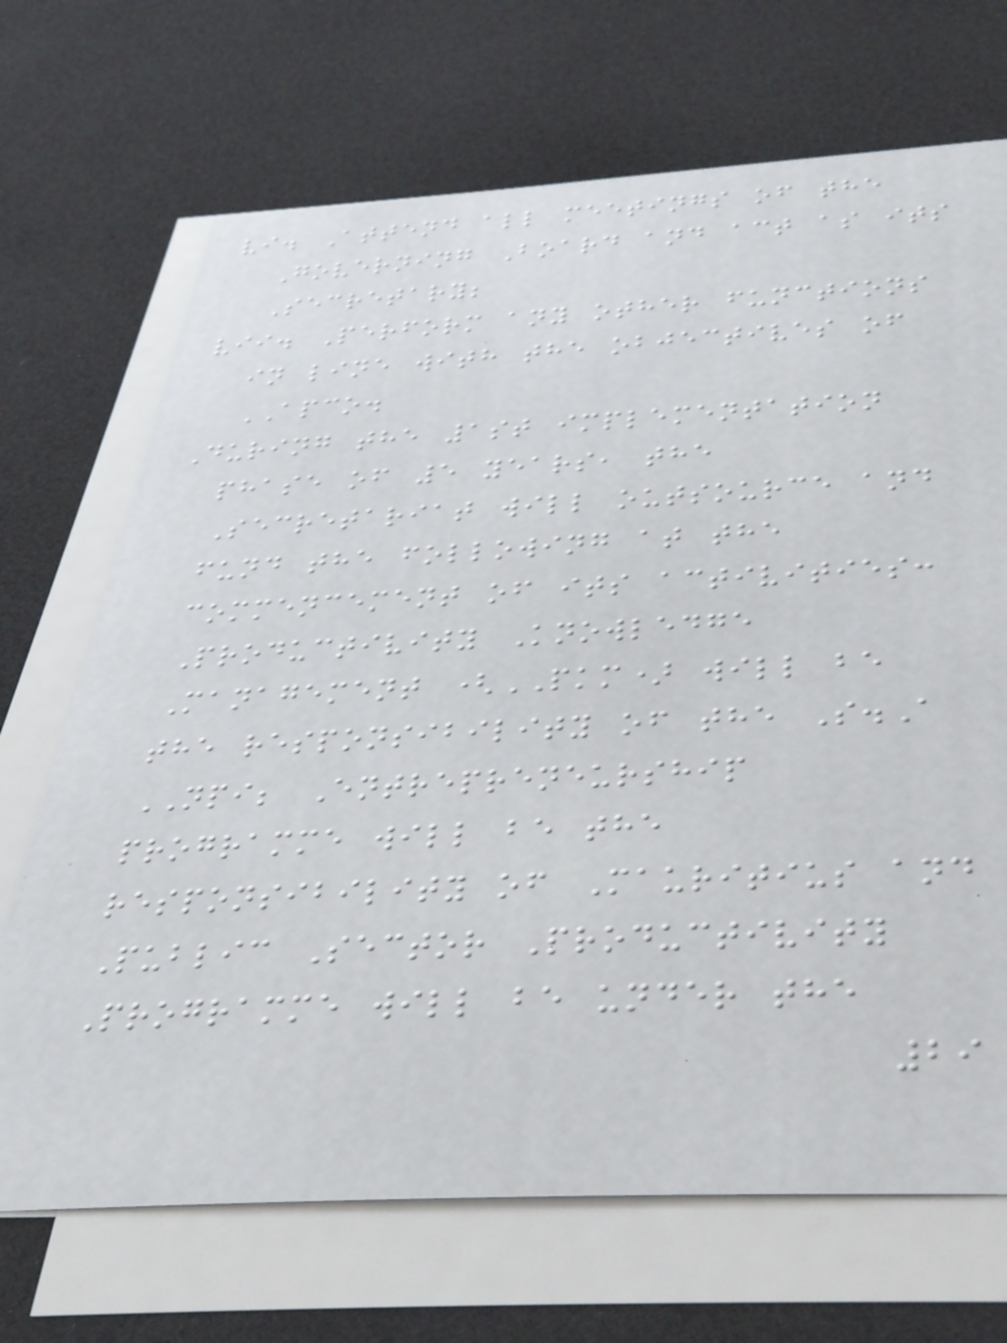vi. Attend all meetings of the
Governing Board and act as its
Secretary;
vii. Perform any other functions
in line with the objectives of
APCO.
During the 1st implementation
phase of 5 years, the
Secretariat will outsource and
fund the following at the
commencement of its activities:
Productivity Knowledge
Management (PKM) will be
the responsibility of the S.A
NPI; Entrepreneurship
programme will be the
responsibility of Mauritius and
Public Sector Productivity
Programme will be under the
29
